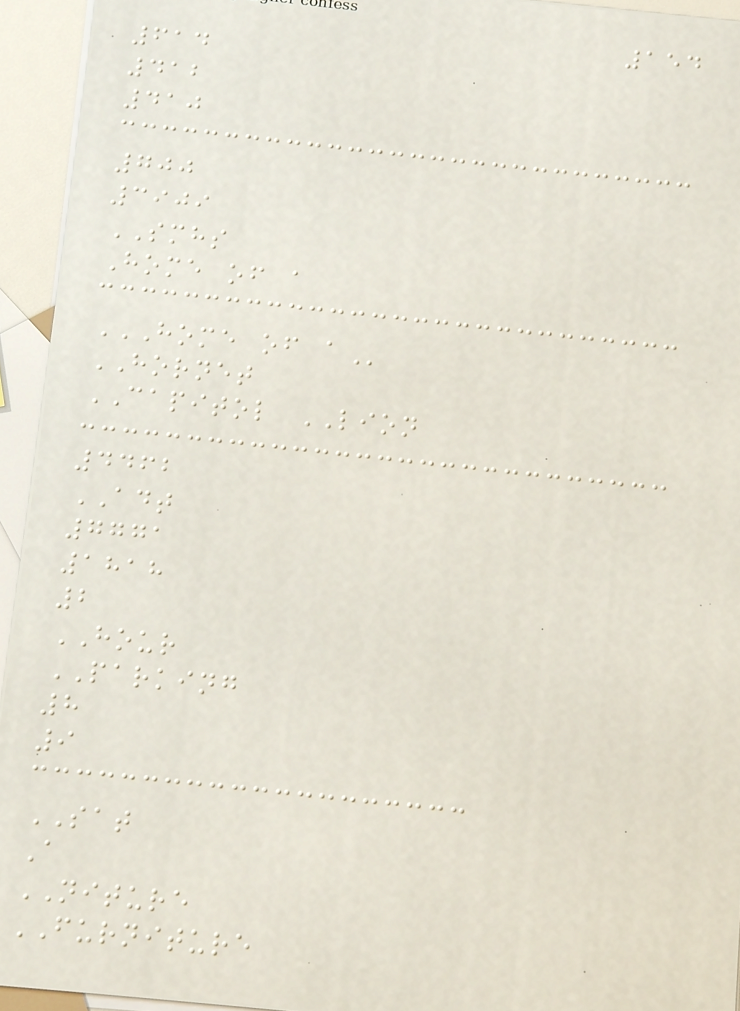154
614
412
410
700
3909
SMHS
Home of a
HOME OF A
HORNET
CAPITOL LION
4462
ADT
7771
1818
2
HOUR
PARKING
8
9
SAT
A
NITURE
FURNITURE
